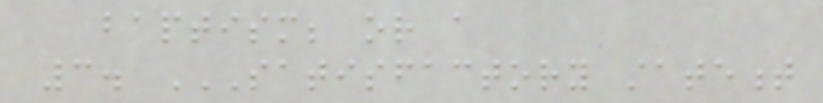baptism; or a
3. SATISFACTORY STATEMENT
